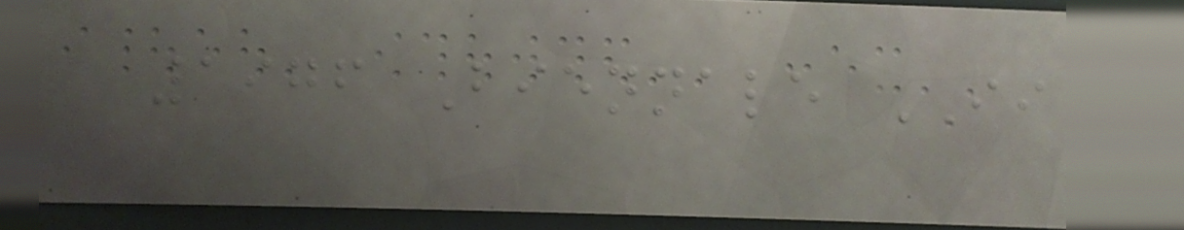1976 Biennale II
